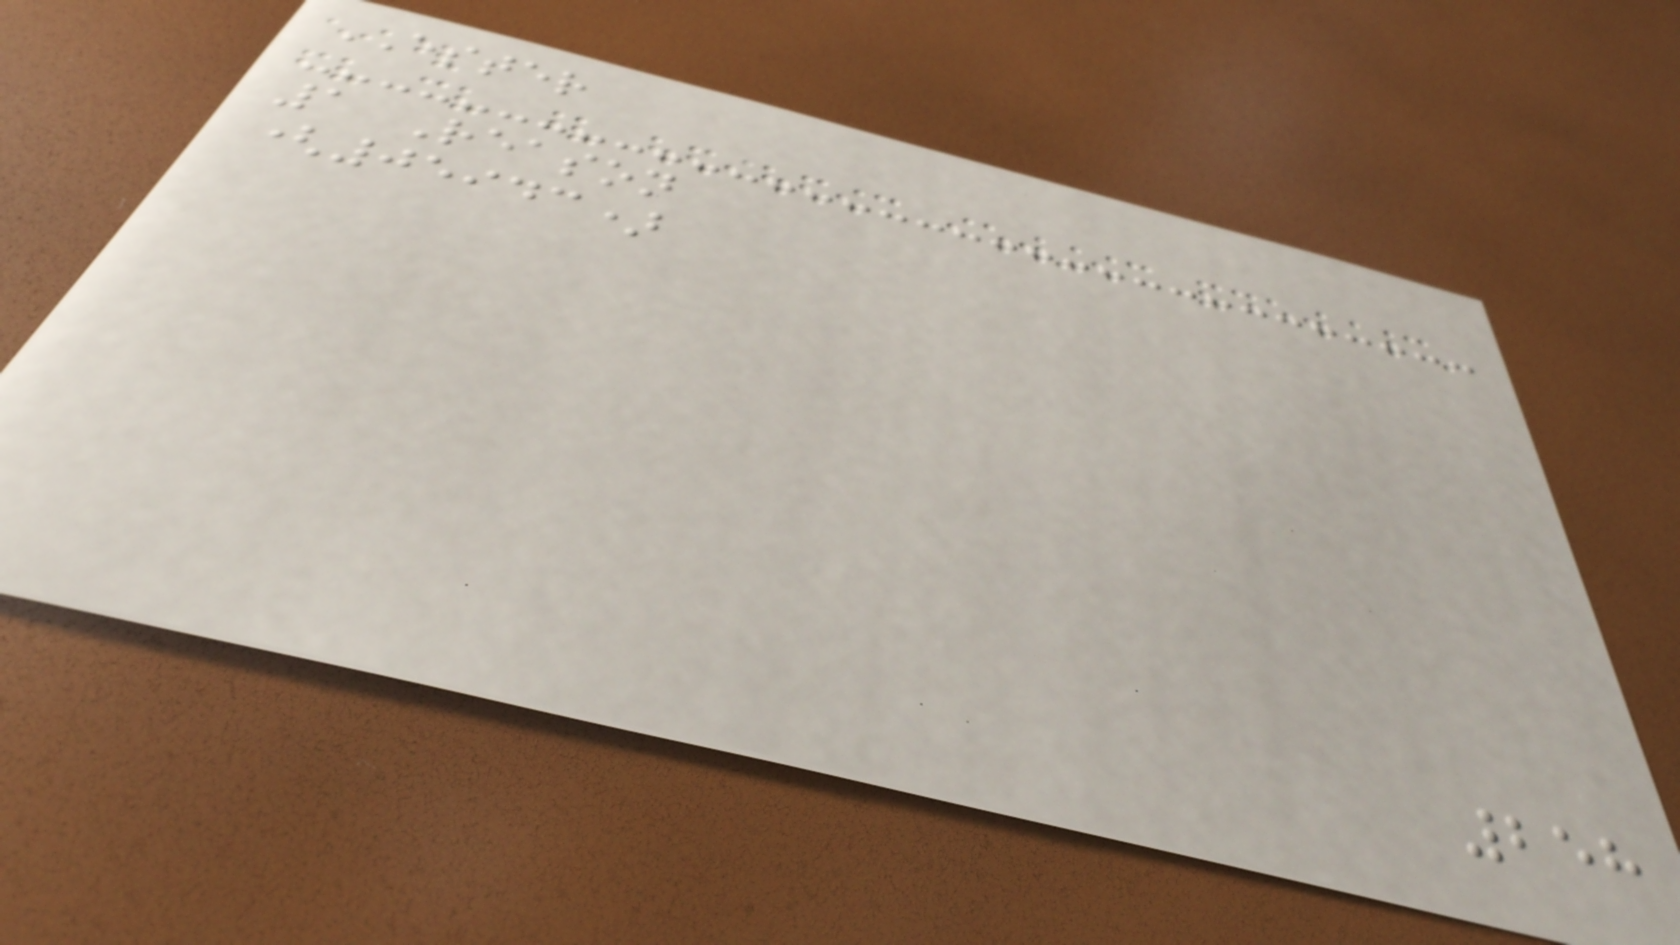ESTER
1 Reason
(05943)
258
